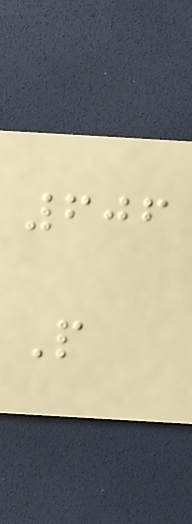606
P
